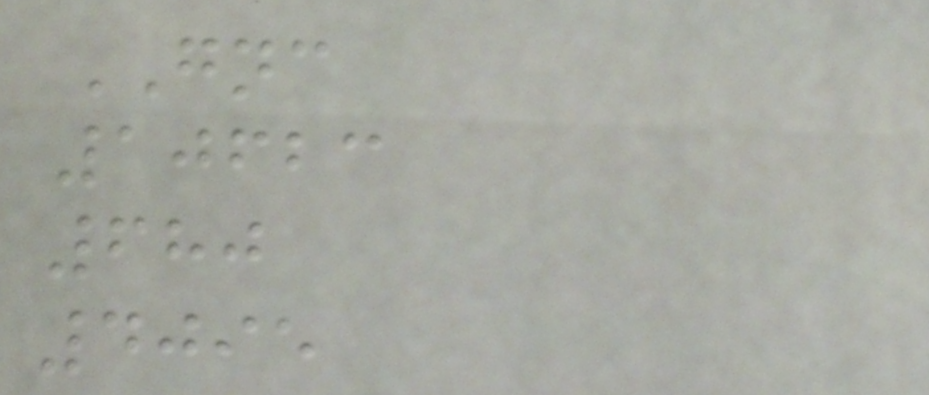GNC
10623
680
4095
